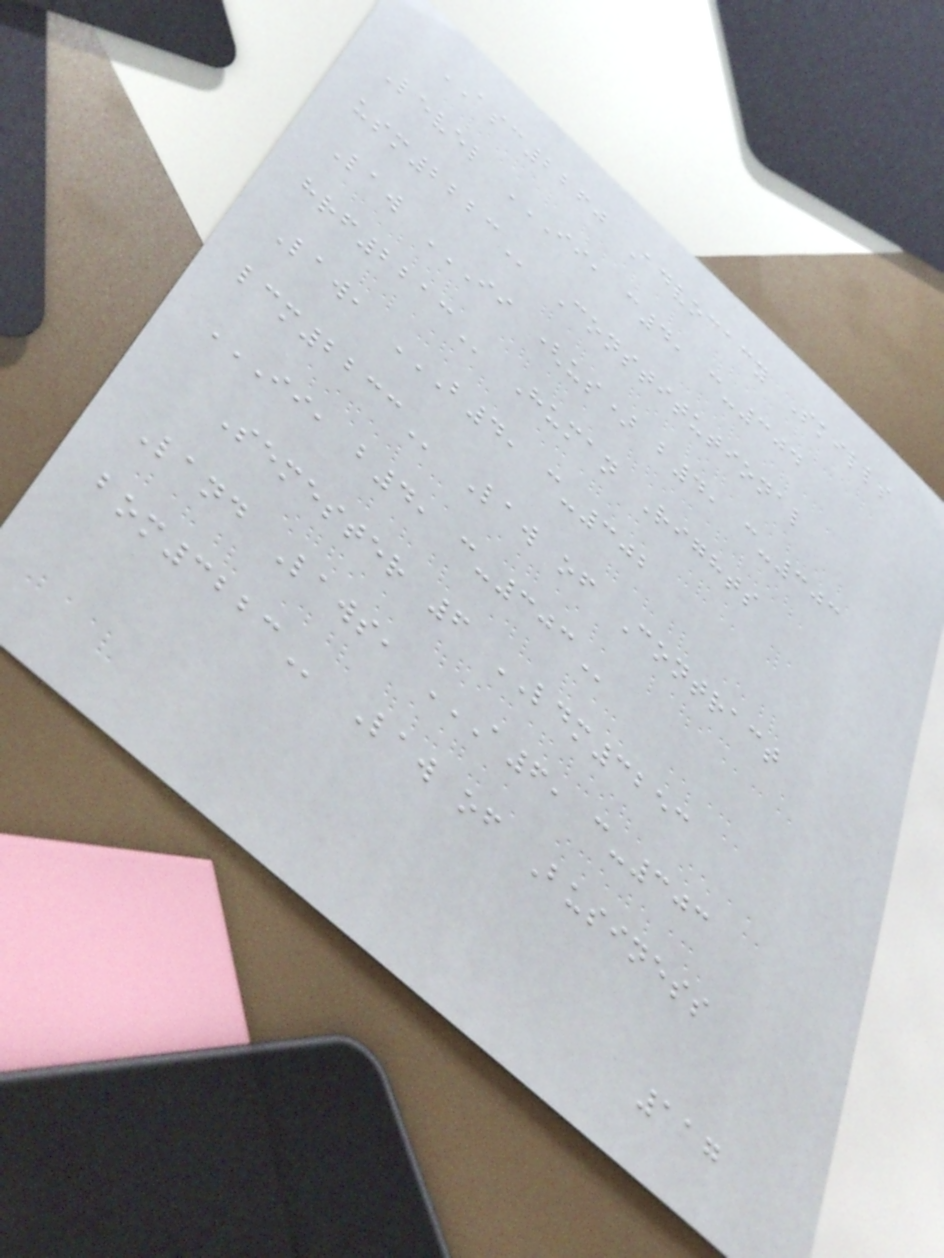ASC2260 Advocacy Skills
Level II, C4, C-304
USM2223 Constitutional
Law II (US) B4, C-303
HRF2213 Human Rights
Law, B4, C-302
LCM2233 Law of Contract
II, B4, C-303
Semester 6 LDM3253
Land Laws, A6, C-303
BOM3223 Law of Business
117
